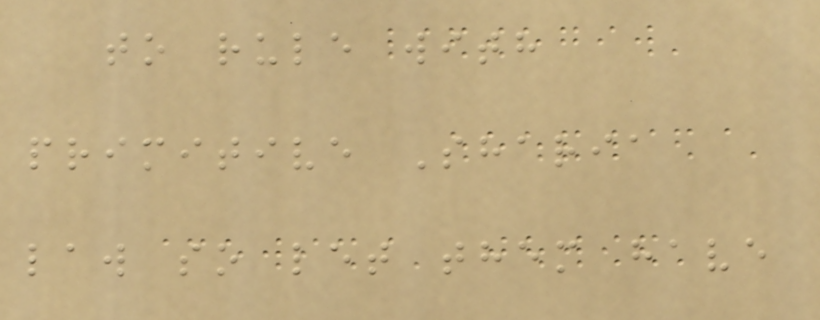to rule with
primitive Sharia
law so let them have
